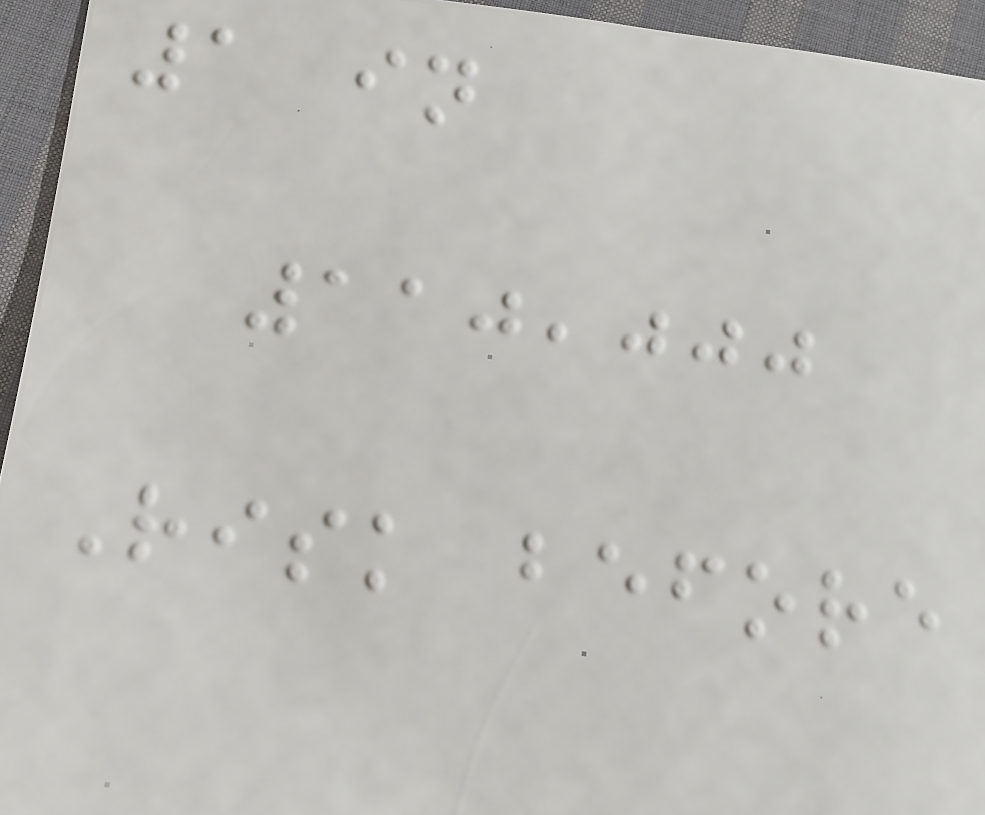1 in
110,000
Risk before
